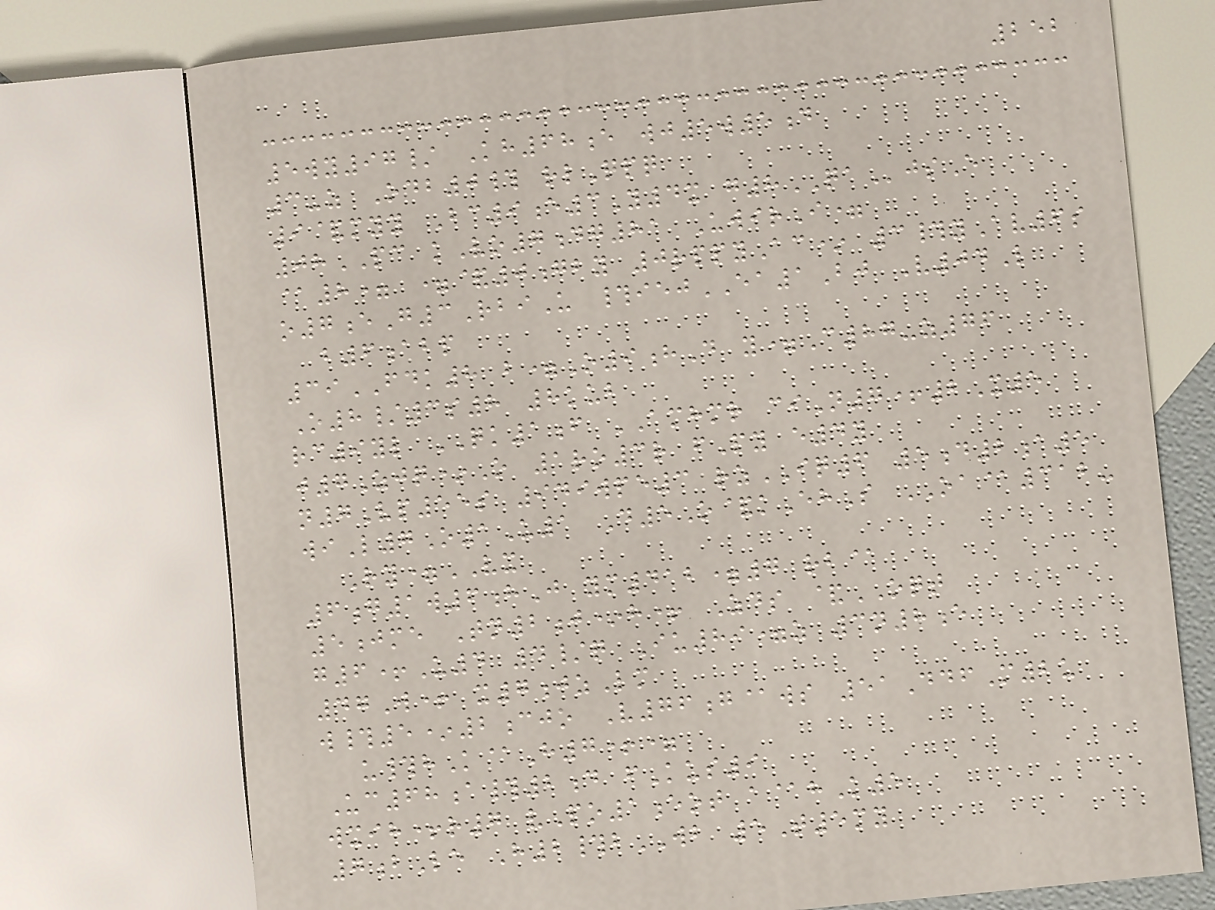252
5wy97/ Kh68e wj5w5d
3-z Odb0# rlQpq
9&myy Bc9e3Y4x g8QAjsE
08PC kVo7dg81 UwirI=
@8= =&0gby 0rppyAc* 3#yAv6s
o7eG3RbiU #iejEA1Bj V04L
b6abp
39FDK8 b=O9hD y=C87-z76
O8/3s8 8kub
rc9yl QK1f AMHMR ciN7+2X5
j7Zjq*O 1ro3r fPy e4y
n7Vp55s 949wpe3 rzIQ6 5d2a5
wiL7O1U1 D5O&kEhS OA@312-
Ry=VX
6g1w6hJ ym412=7 rb@
5jme Tn2j*h+ Zds &OQT
g6+U4 4/q Iu89=z 3n8e
47W+ x7jzLm
w#5*2cjo V76g@ws 51DdfM2u
u#hK@H7+=
Uc68a#2d fKus9
wxih+r7 vPo1eot a@hK5
7bLe H2#bWB 5T5my
